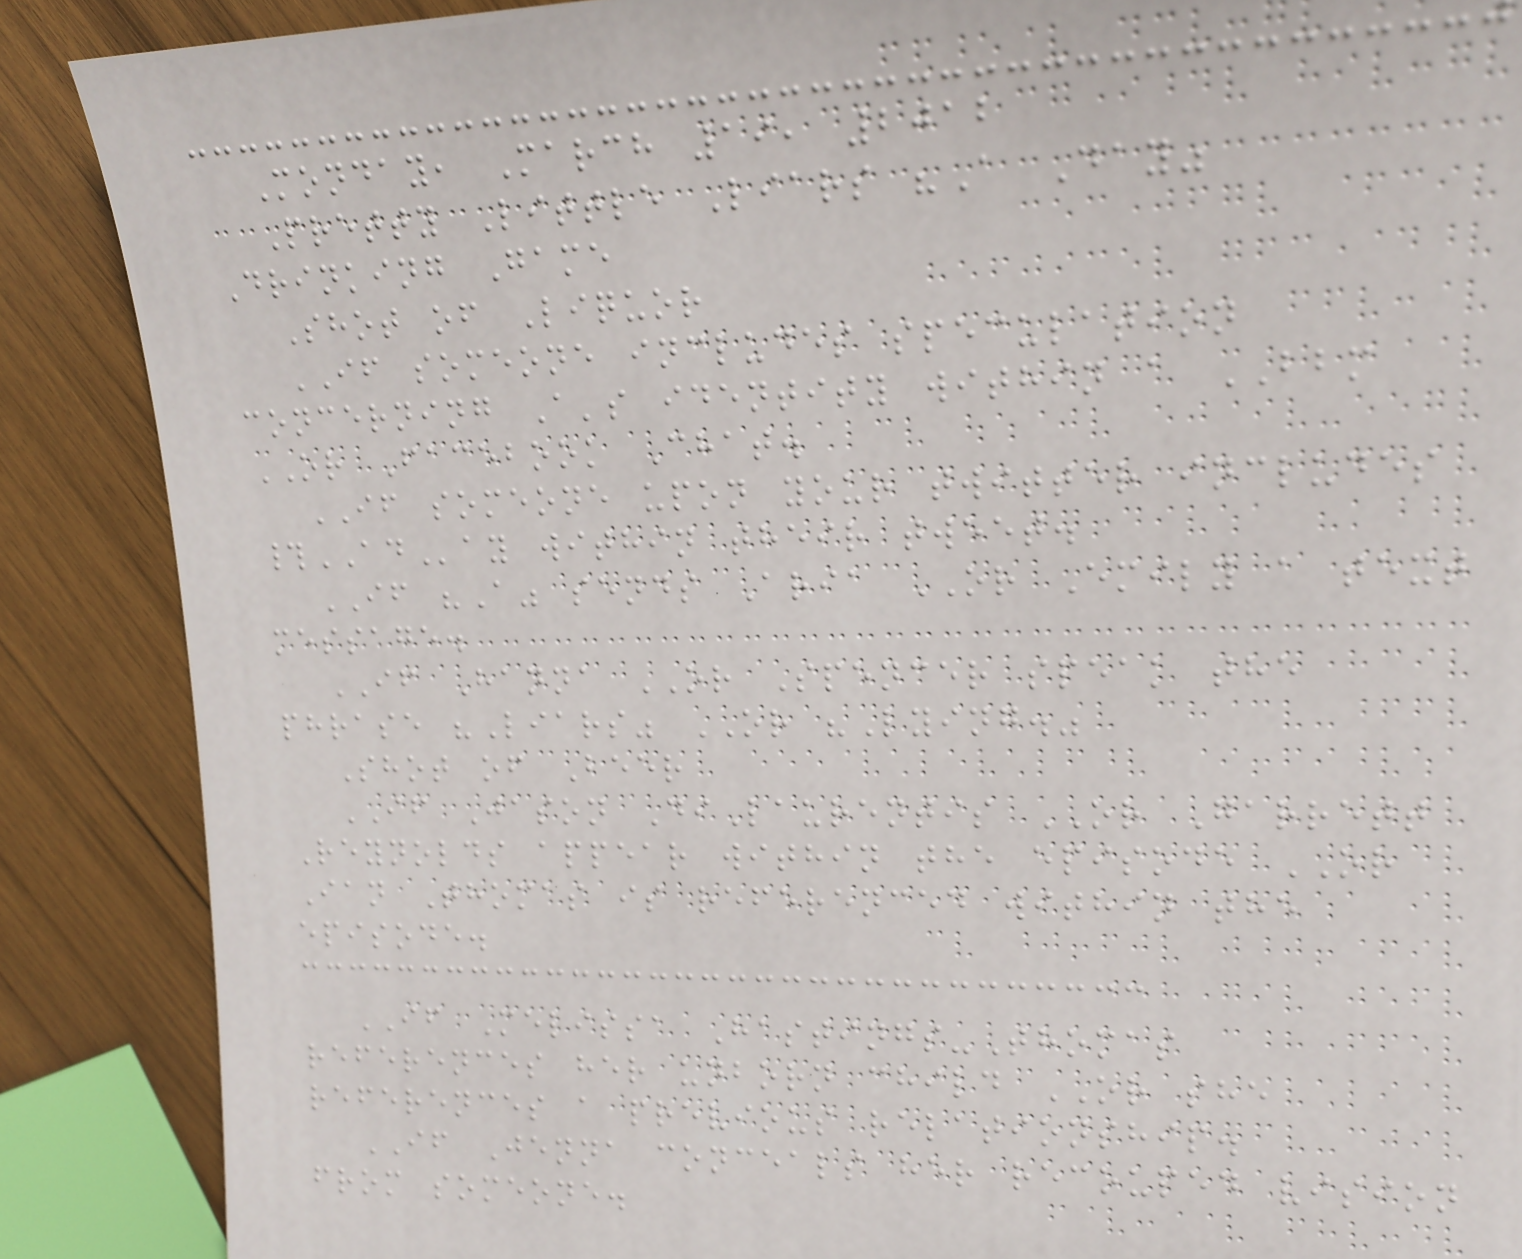Monday, March 19, 2012
Pretty Little Liars "A Day"
Drinking Game
Shot of Liquor
IF someone includes speculation
concerning A's identity within a BBM
OR Facebook Chat.
IF someone upon your twitter includes
#ADay within their tweet.
IF "A" sends Aria OR Emily a text
message.
IF Hanna OR Spencer speak the
phrase "Liars" OR "Lying."
Shot of Beer
IF Jason DiLaurentis OR Garrett
Reynolds appear within the episode OR
Ian Thomas is referenced within the
episode.
IF Melissa Hastings-Thomas
references her unborn child OR she
references a previous relationship.
IF Jenna conceals her recouped vision
from someone.
